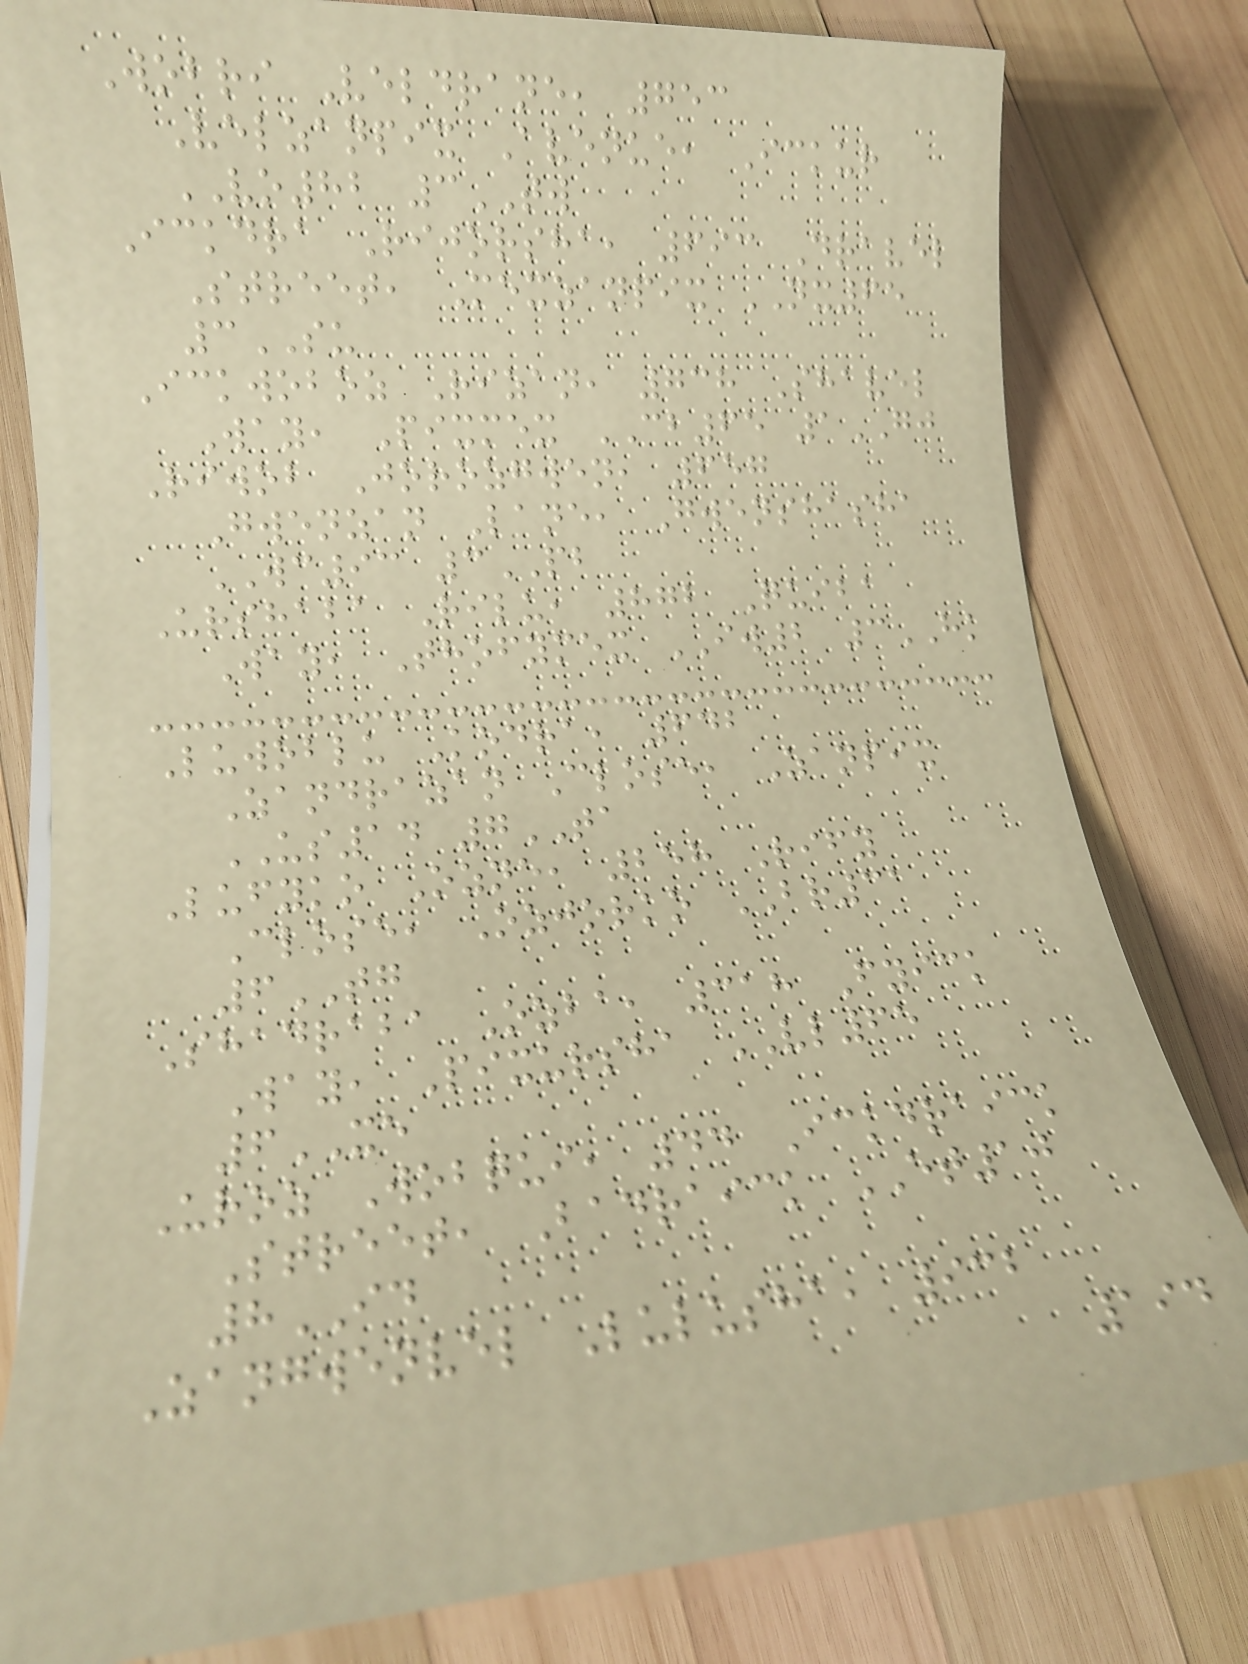Wobri Veldrane, 753
Velzanpix Avenue, Ickur
VO82 3TW
Ickdra Rijorsha, 693 Dravel
Street, Mexzanpix NX65
3SU
Ickwoboz Rizan, 738 Shavel
Way, Pixmex CB65 1GJ
Riwob Jorozgwen, 657
Gwenzan Lane, Gwenshasha
WC93 3PB
Urshaba Rilu, 872 Quiba
Way, Thofymex IW2 3HK
Luwoblu Kodra, 642
Zandrazan Close, Zanpix
US14 7TA
Lufyko Ozne, 258 Rify
Close, Ozjorko BR31
6TG
Shadraba Ozba, 318 Fyick
Way, Pixursha VL65
6XE
Uroz Wobqui, 44 Ickdraick
Street, Badraick ET10
8ID
Zangwenvel Lulusha, 932
194
